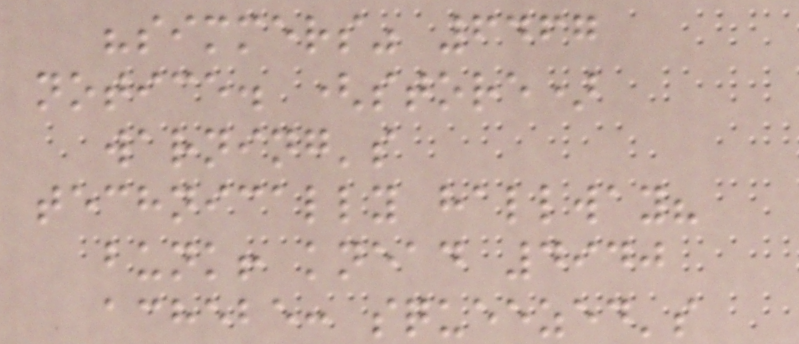"simmers" 6467
notice. (store)
warning's
technically hallway?
bunk! knead 4940
achebe: squeezed's
